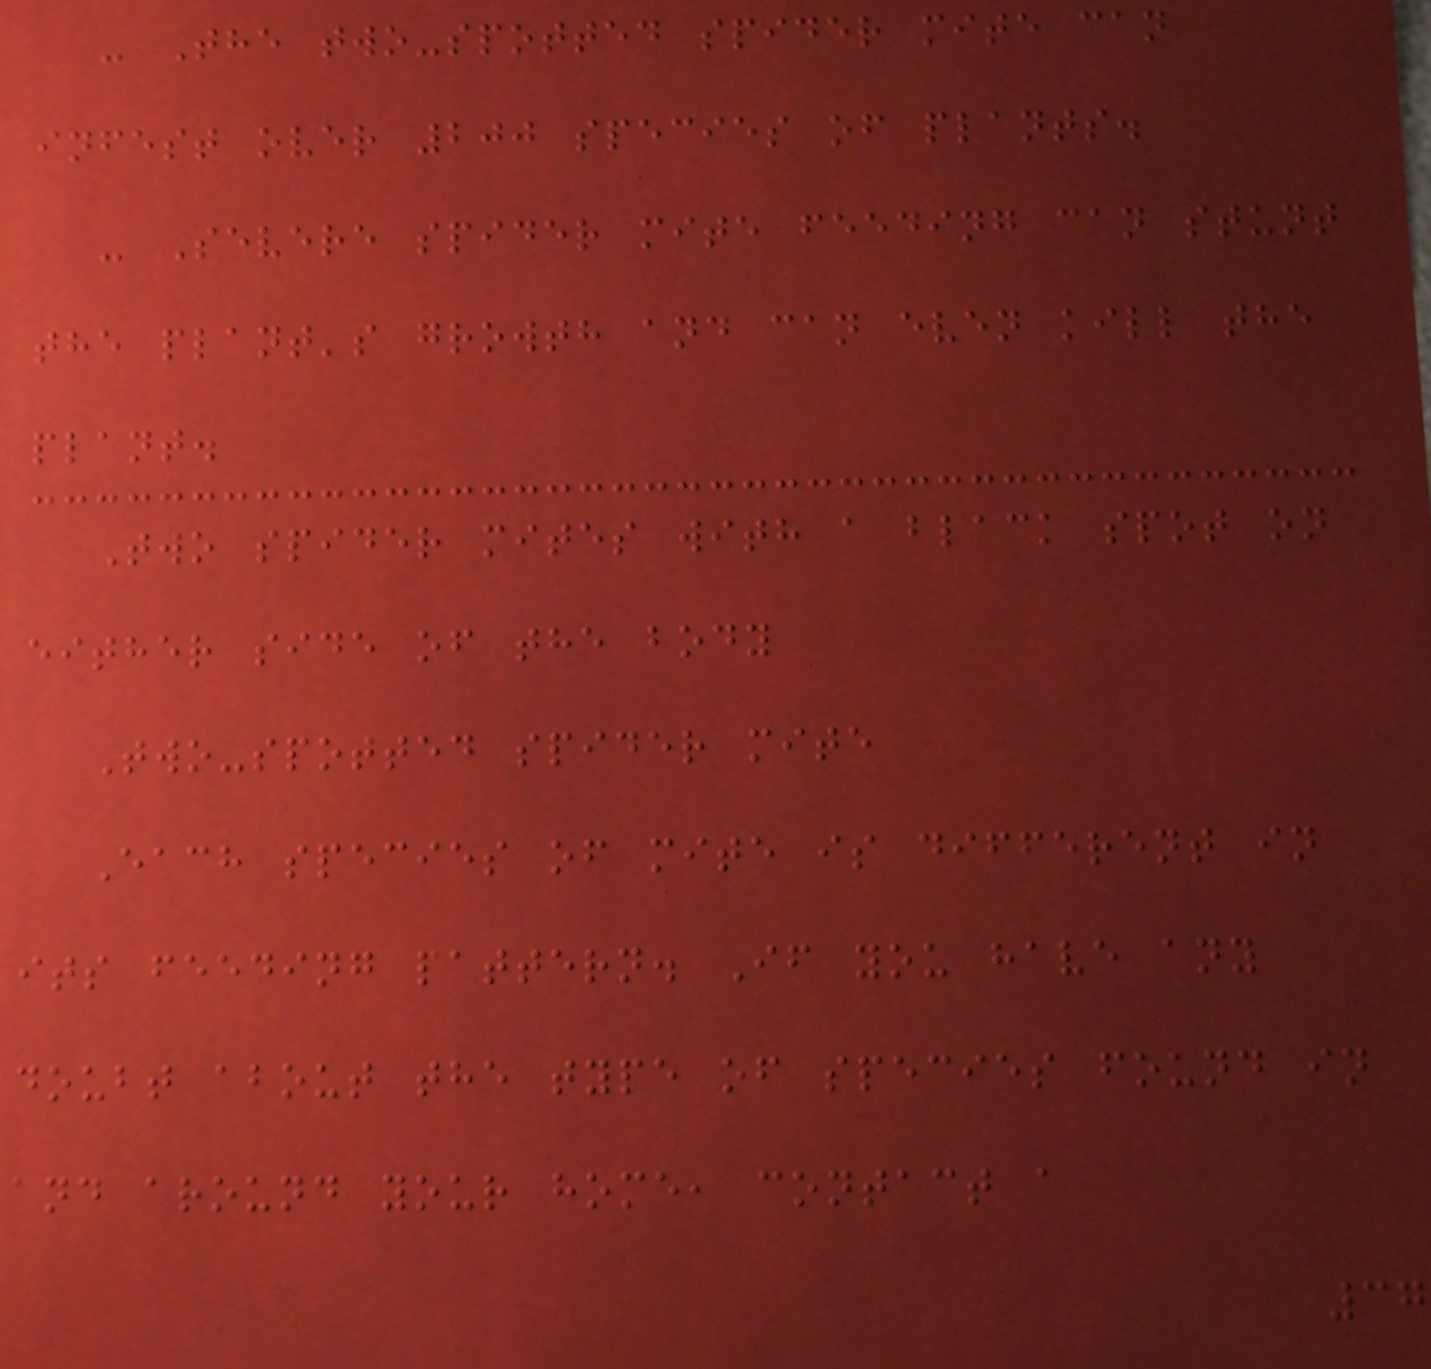- The two-spotted spider mite can
infest over 200 species of plants.
- Severe spider mite feeding can stunt
the plant's growth and can even kill the
plant.
Two spider mites with a black spot on
either side of the body
Two-spotted spider mite
Each species of mite is different in
its feeding pattern. If you have any
doubt about the type of species found in
and around your home, contact a
37
